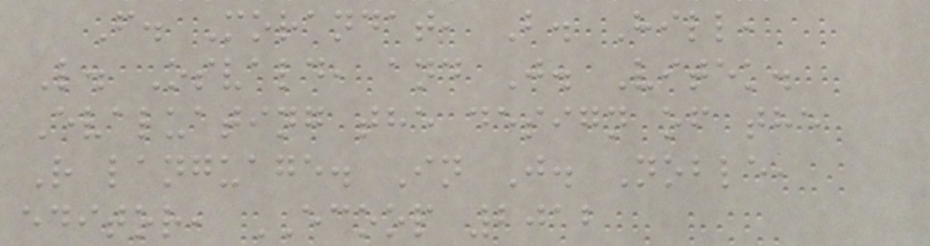F. Morandat, B. Hill,
L. Osvald, and J. Vitek.
Evaluating the design of the
R language. In J. Noble,
editor, ECOOP 2012
